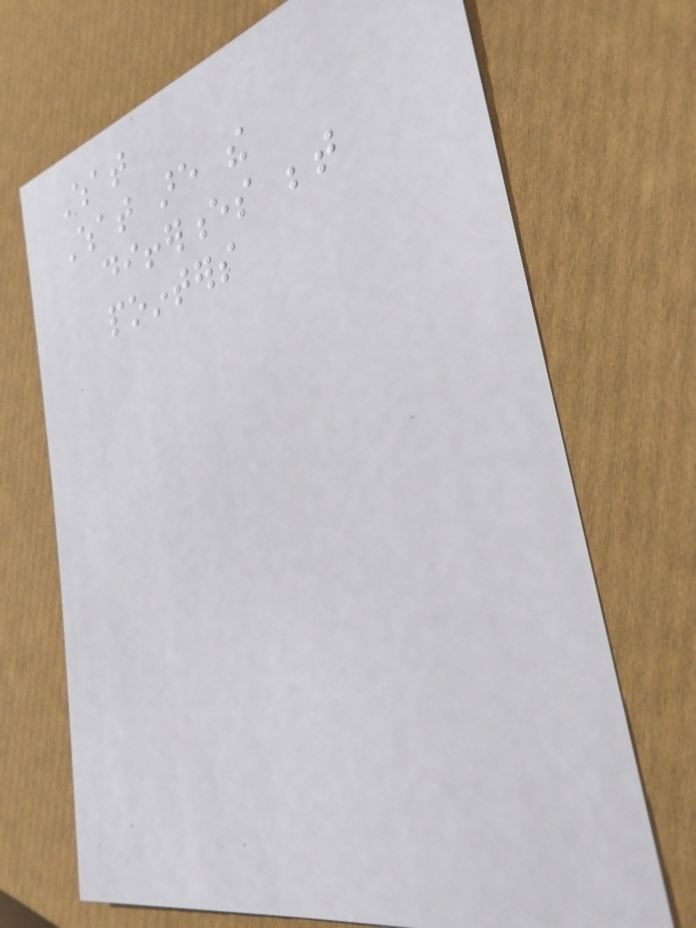What
What are the
differences between
pointers
